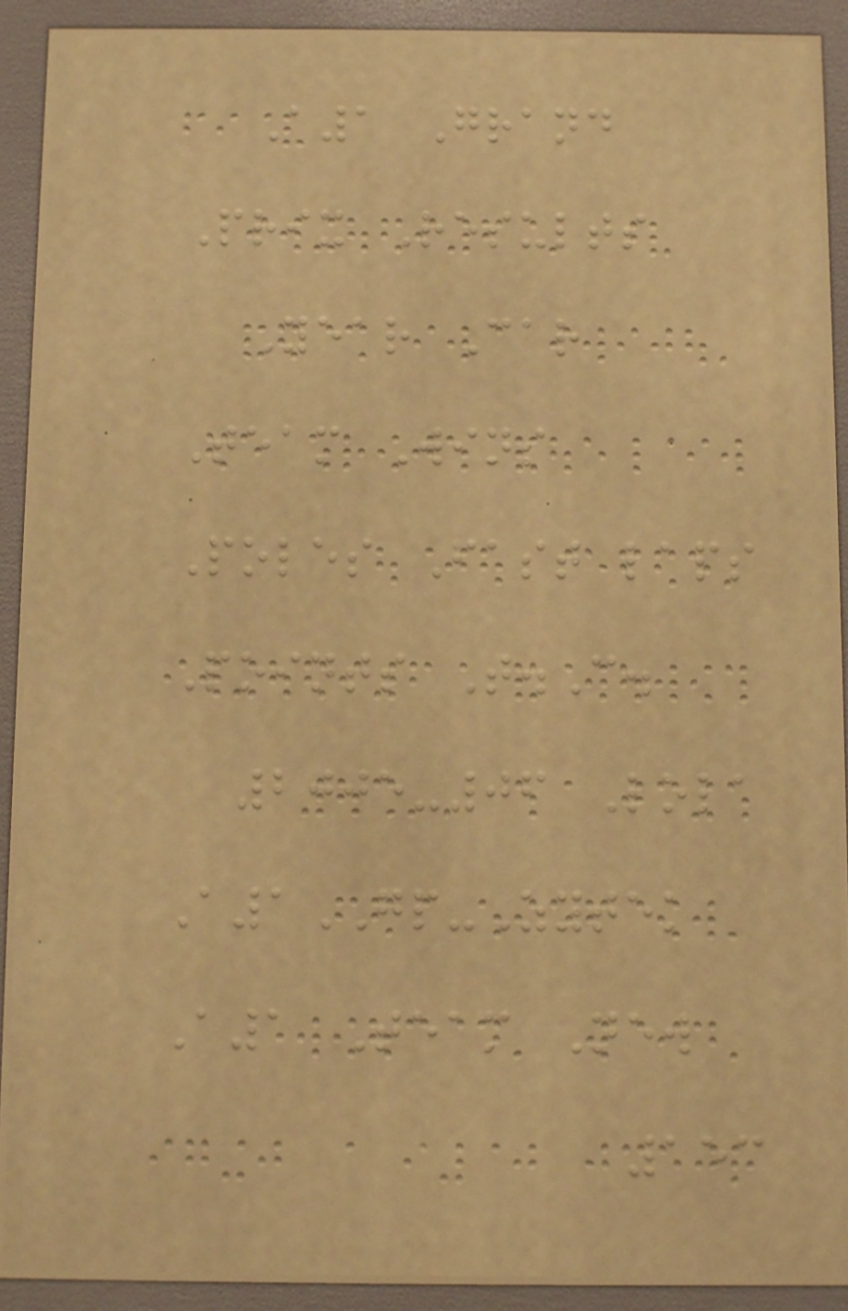A1 Grand
Prix Results
Year Car
Team Wins
Poles Fast laps
Points T.C.
2005-06 Lola
A1GP-Zytek
A1 Team New
153
